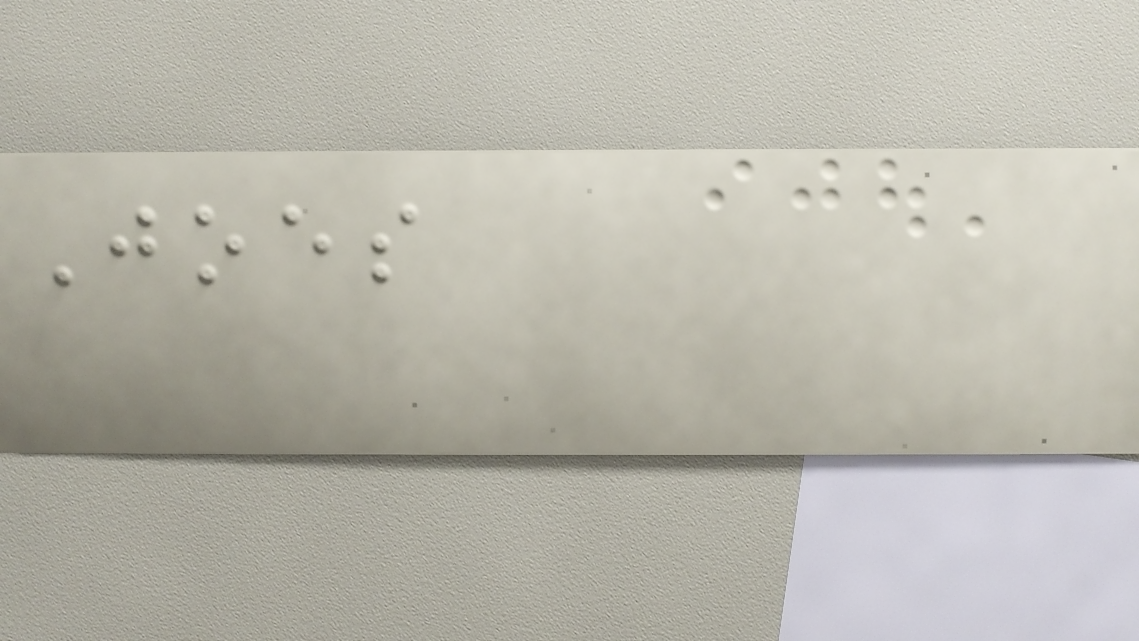Joes
